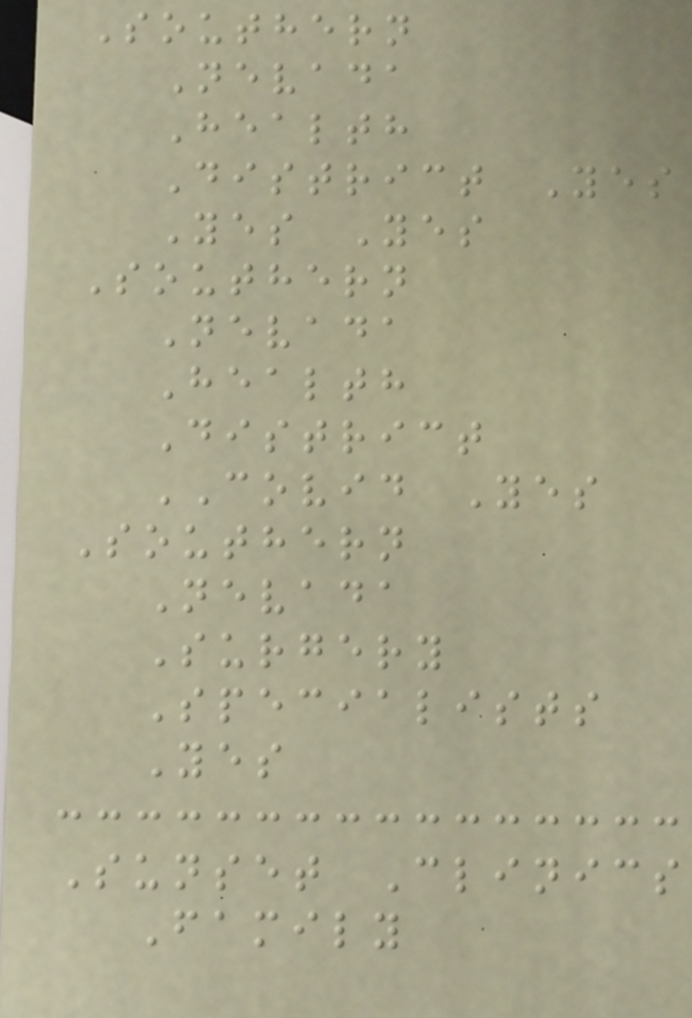Southern
Nevada
Health
District Yes
Yes Yes
Southern
Nevada
Health
District
COVID Yes
Southern
Nevada
Surgery
Specialists
Yes
Sunset Clinics
Family
